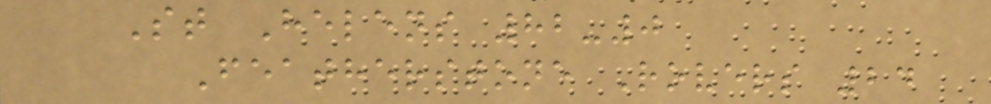St Helens 82-0
Featherstone Rovers 24
